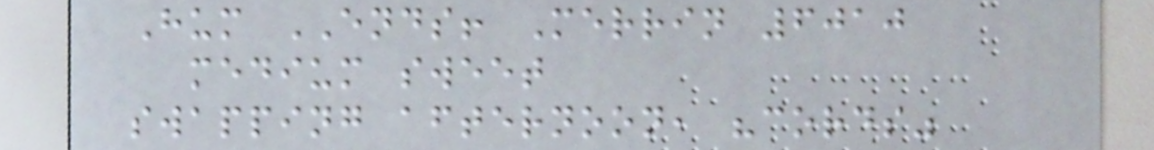Hum ENDS! Merrin 6010
medium sweet
swapping afternoon, "cords"
